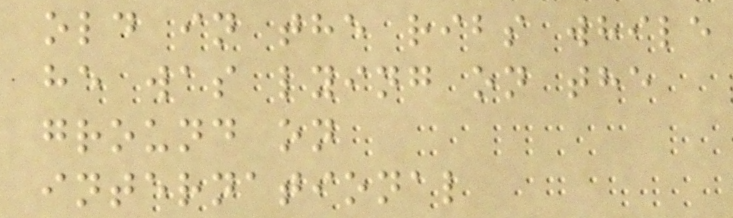old in the ribs while
he was lying on the
ground on
international
